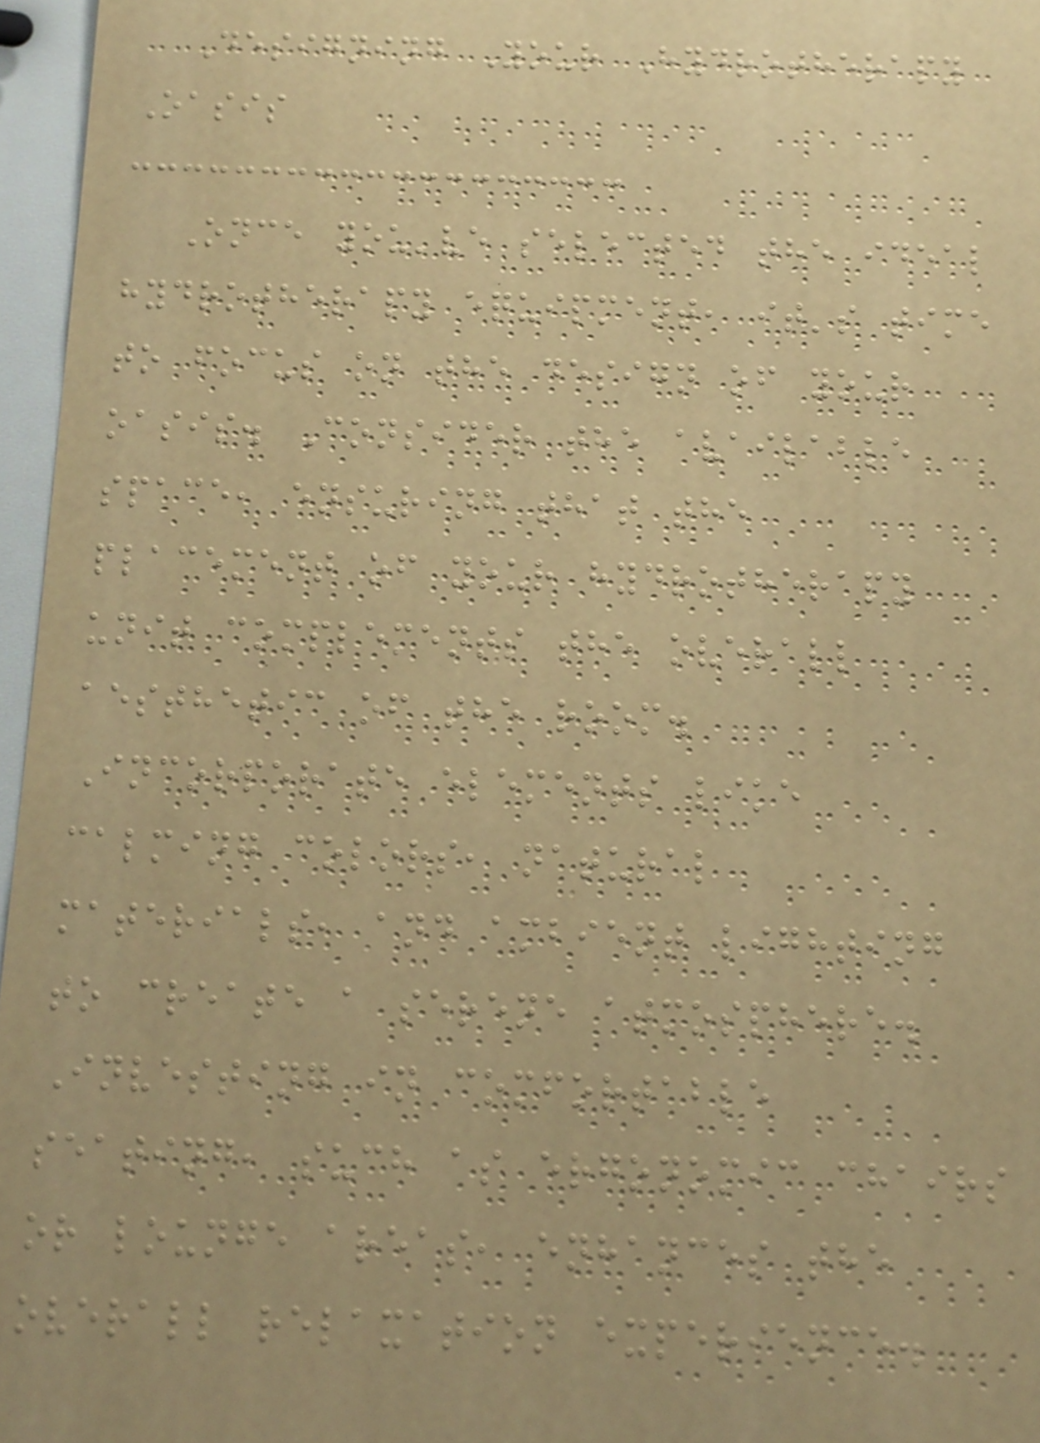Designing Your Hydrotherapy
Oasis
Once you've selected the ideal
hydrotherapy equipment, it's time
to focus on the design of your
oasis. Consider the available
space, ensuring that the
placement of your hydrotherapy
unit complements the overall
aesthetic of the room.
Incorporate elements like
calming colors, natural
materials, and ambient lighting
to create a serene atmosphere.
Investing in comfortable
seating, such as ergonomic chairs
or lounge areas, enhances the
overall relaxation experience.
